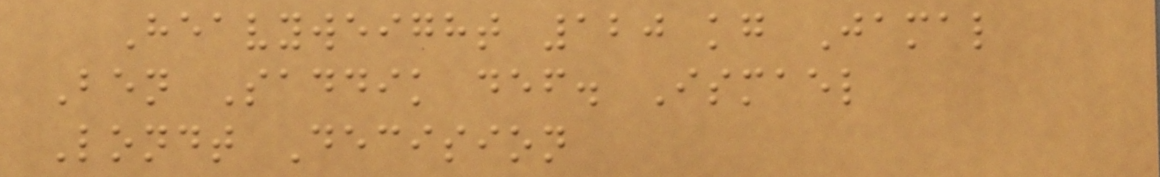Heavyweight 120 kg Jamal
Ben Saddik def. Ismael
Londt Decision
